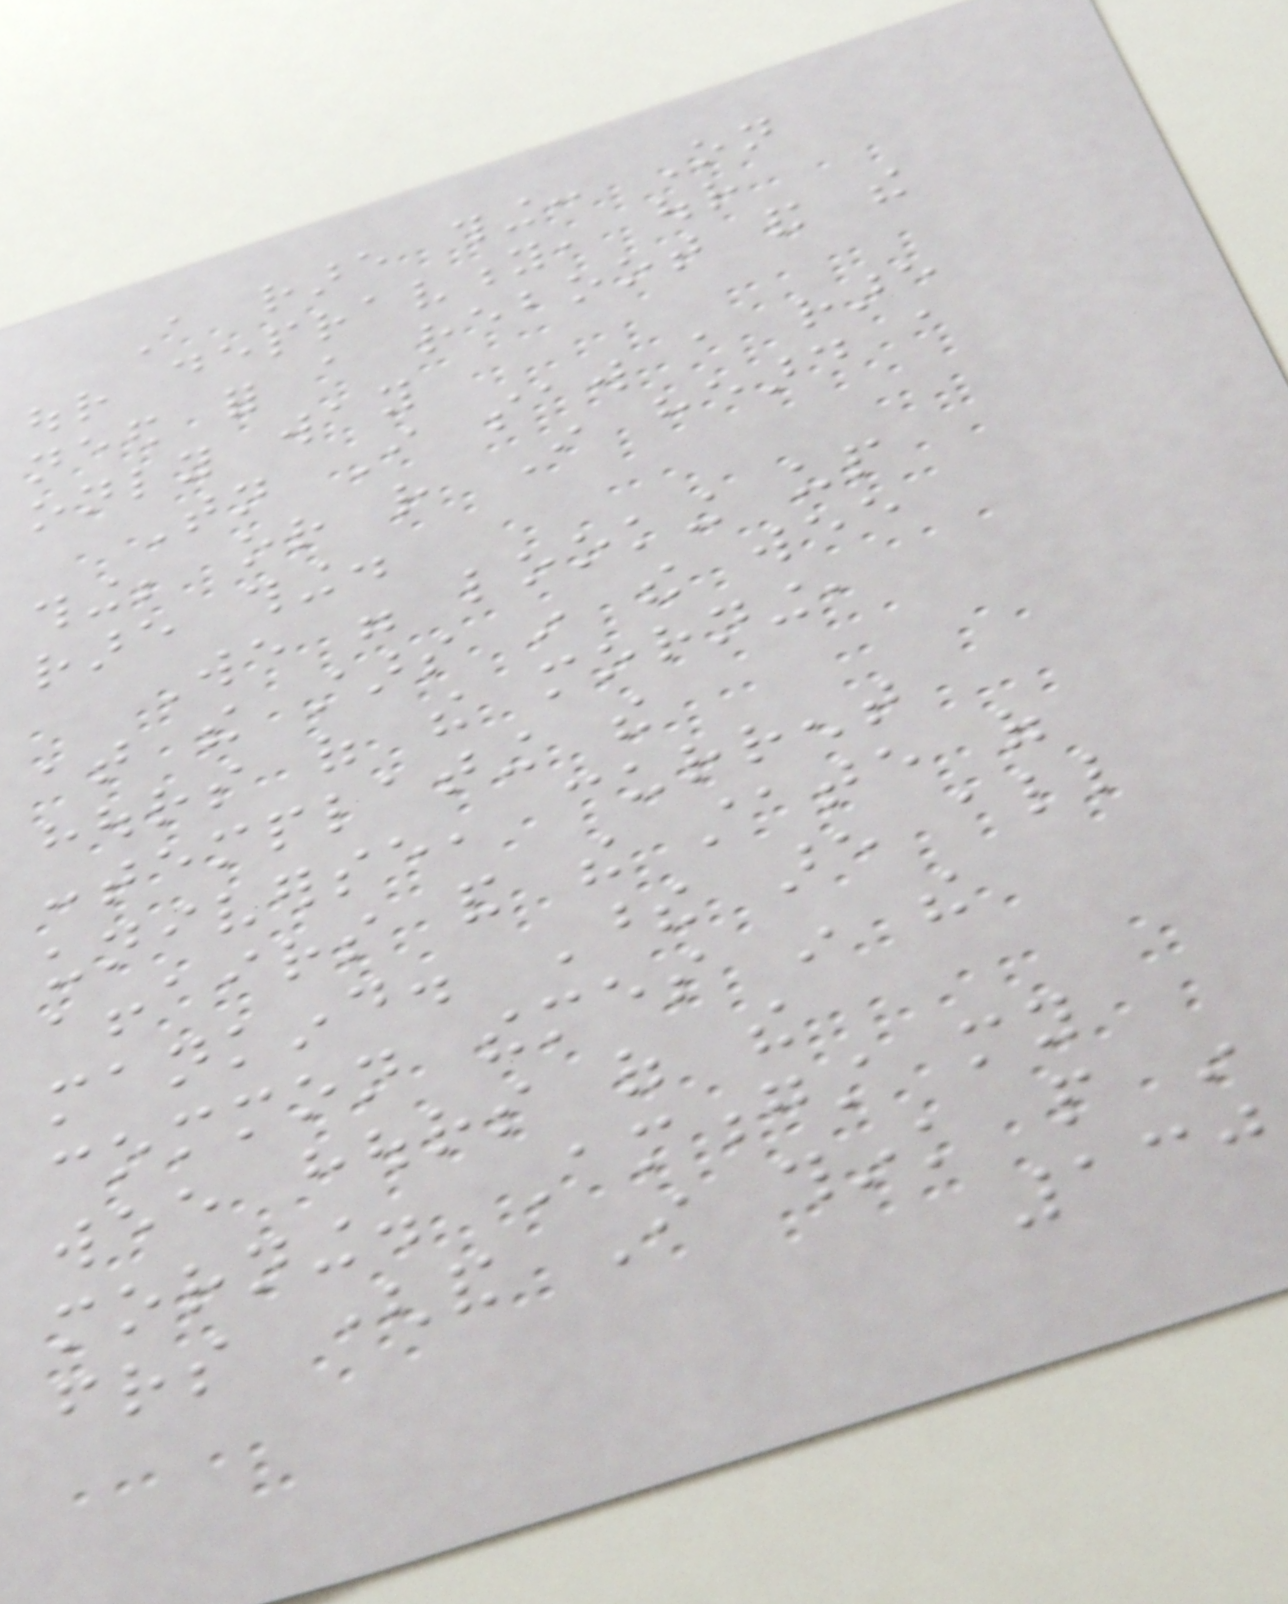A rare thing: On
our depravity, our
need for a reboot and the
only way
Tonight I saw a rare
thing; or rather I heard a
rare thing.
We were looking up
at the stars in the wee
hours of the morning,
contemplating the
universe, current
affairs and the state of
mankind. These are all
common themes in the
wee hours of the
morning. Amongst my
friends (and I think people in
130
